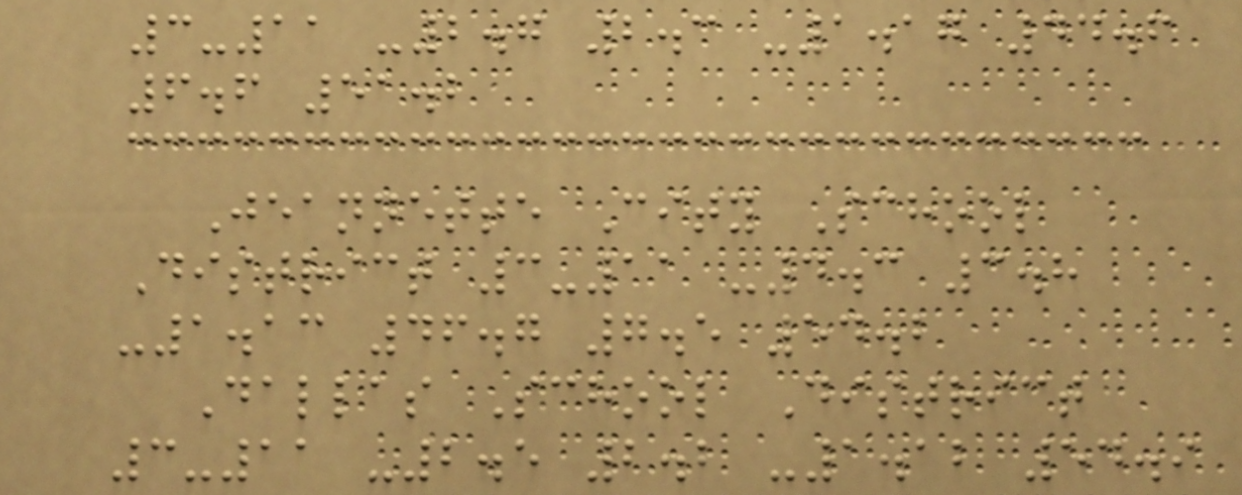3-11 -2.7 2.3 -1.17 44.6
6.6 51.2
Jeannette City School
District 3-11 -4.3 3.8
-1.13 46.7 7.5 54.2
Dallas School District
3-11 -2.5 2.2 -1.12 54.9
